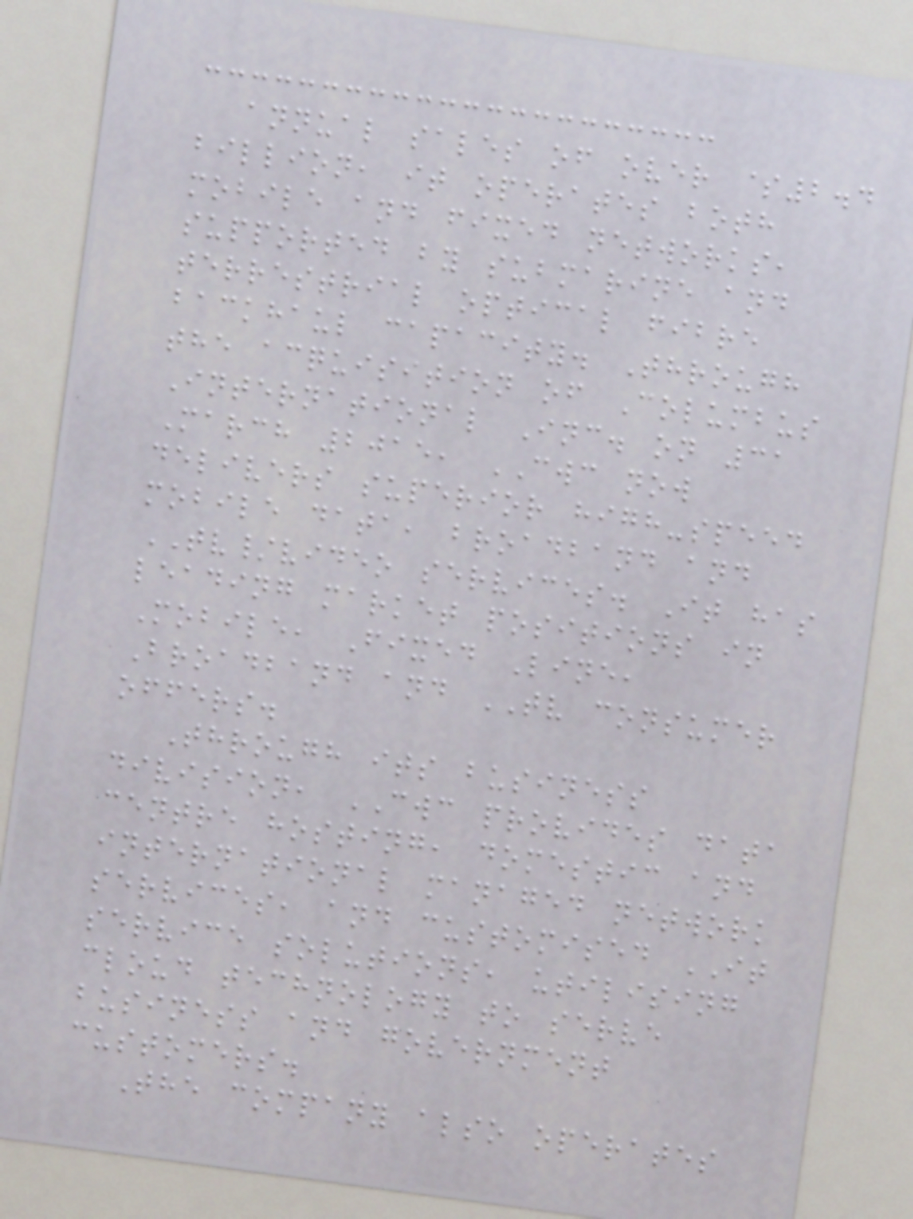annual sales of over $2.4
billion, it operates both
mobile and fixed networks,
supported by submarine and
terrestrial optical fibre
backhaul capacity. Through
the acquisition of Columbus
International Inc. on 31
March 2015, CWC now
delivers superior high-speed
mobile data, broadband and
TV/video services. It has
leading market positions in
Mobile, Fixed Line,
Broadband and TV consumer
offers.
Through its business
division, CWC provides data
centre hosting, domestic and
international managed network
services, and customised IT
service solutions, utilising
cloud technology to serve
business and government
customers.
The company also operates
